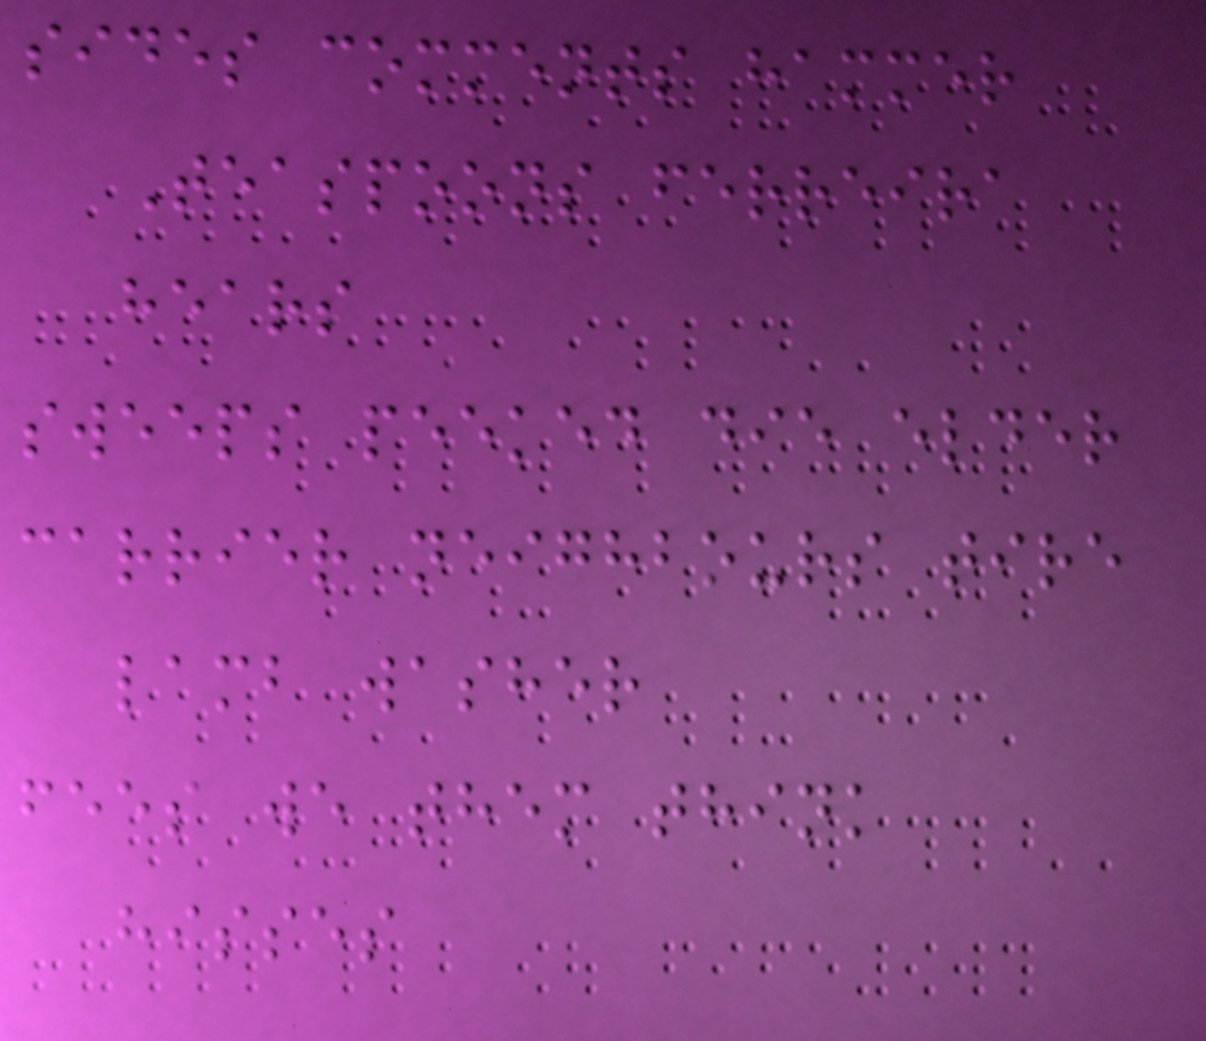sides comments hammer
Teaspoons ferreira
hears
sweeps peeked die elder
carrier neighbours tire
lamb washer
fees we them think
hisses
